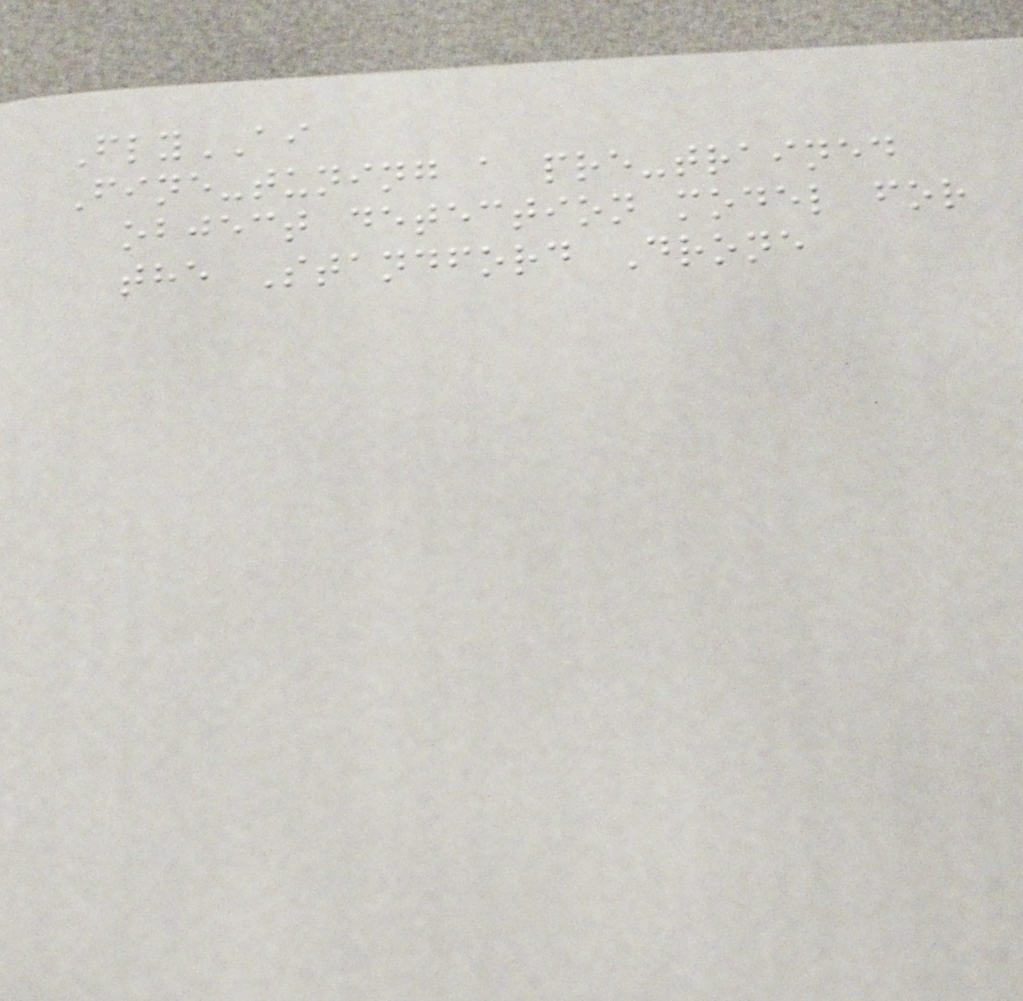FlyAI
Fine-tuning a pre-trained
object detection model for
the Standford Drone
